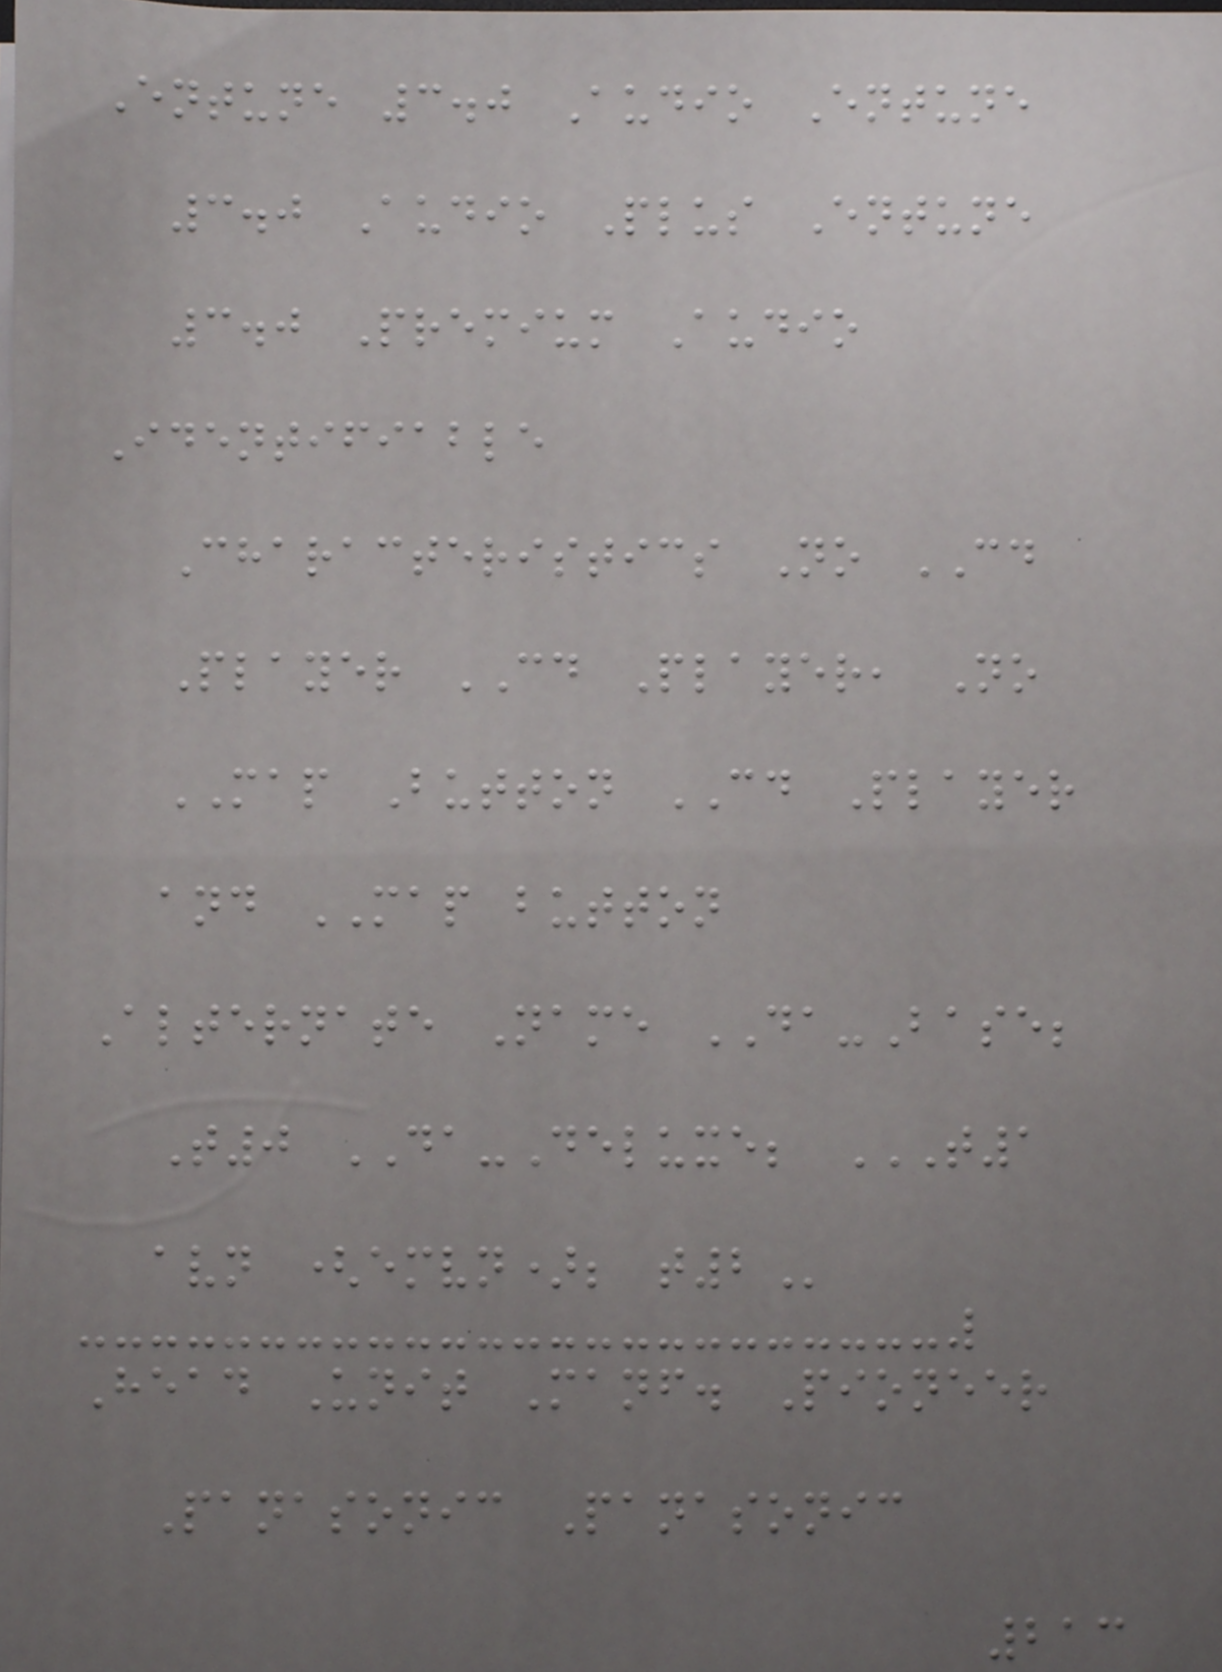Entune 3.0 Audio Entune
3.0 Audio Plus Entune
3.0 Premium Audio
Identifiable
Characteristics No CD
Player CD Player, No
MAP Button CD Player
and MAP button
Alternate Name DA-Base;
T0 DA-Deluxe; T1
AVN (EMVN); T2
Head Unit Manf. Pioneer
Panasonic Panasonic
213
